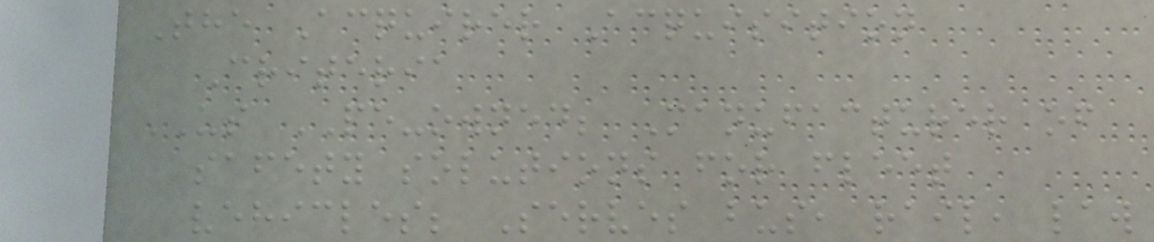The Acquirer Acquisition
Criteria
US PE-owned; Manufacturer of
safety solutions for fleet
vehicles; Serves bus, rail, law
